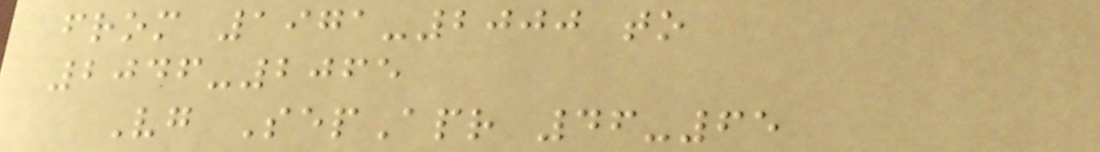from 1971-2000 to
2046-2065
Vg SepApr 46-65
